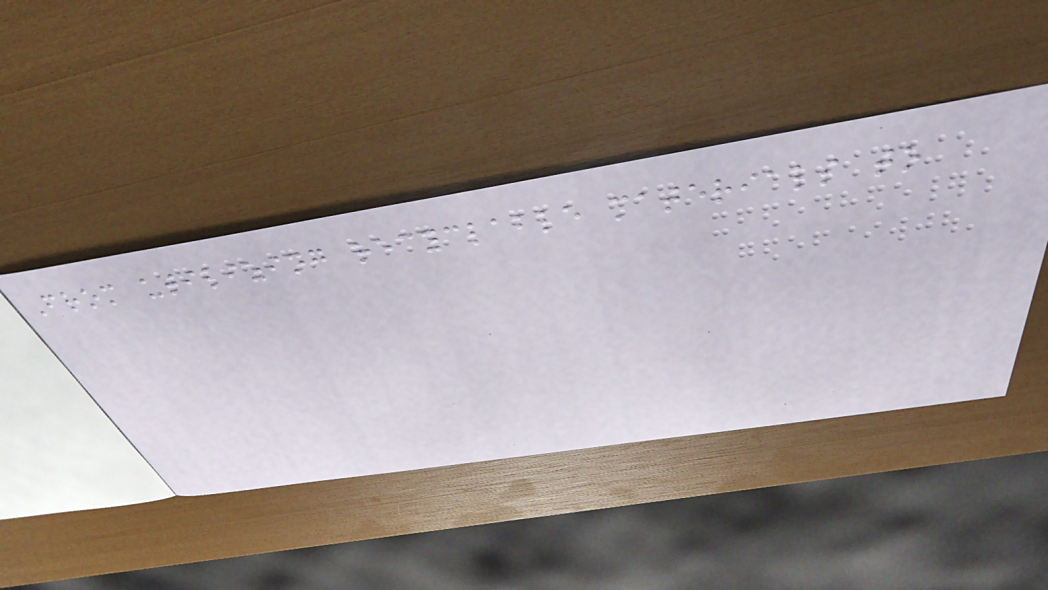From utilizing recyclable materials to
